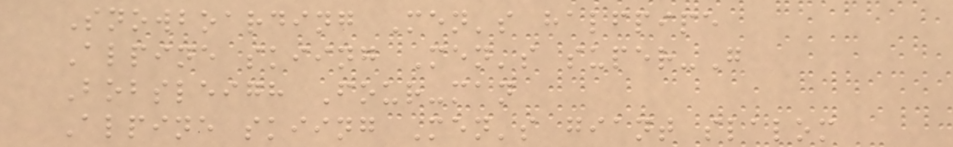Snowboarding Men's halfpipe
Alpine skiing Men's super-G
Bobsleigh Four-man
Alpine skiing Men's giant slalom
